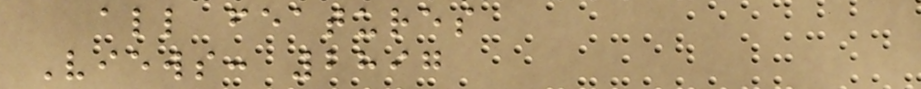all features
Views: 2897
